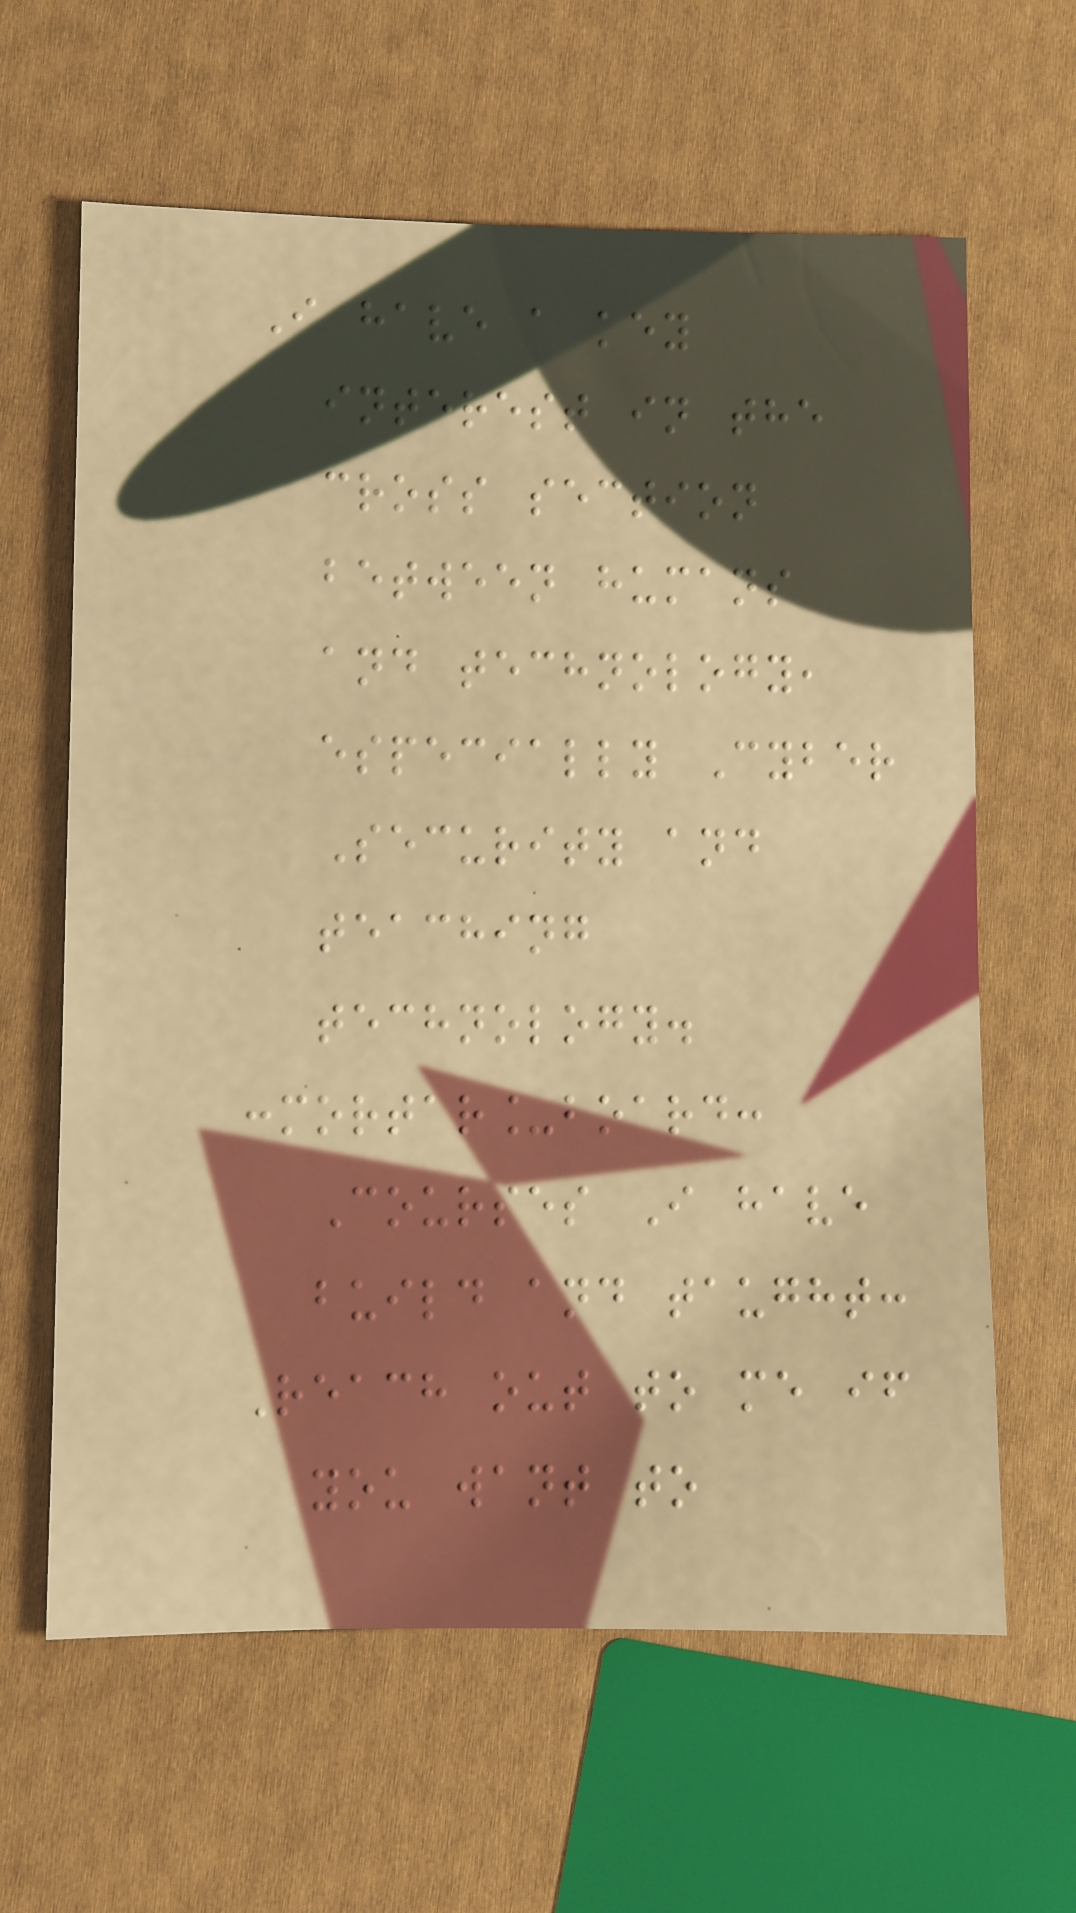I have a key
interest in the
cross section
between humans
and technology,
especially Cyber
Security and
teaching
technology.
:mortar_board:
Courses I have
build and taught:
Reach out to me if
you want to
